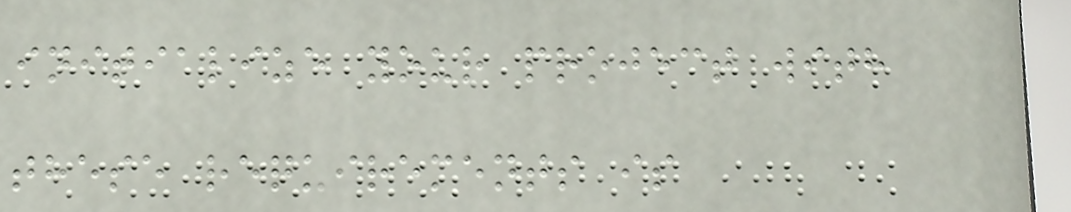initialize your project with
these requirements is
